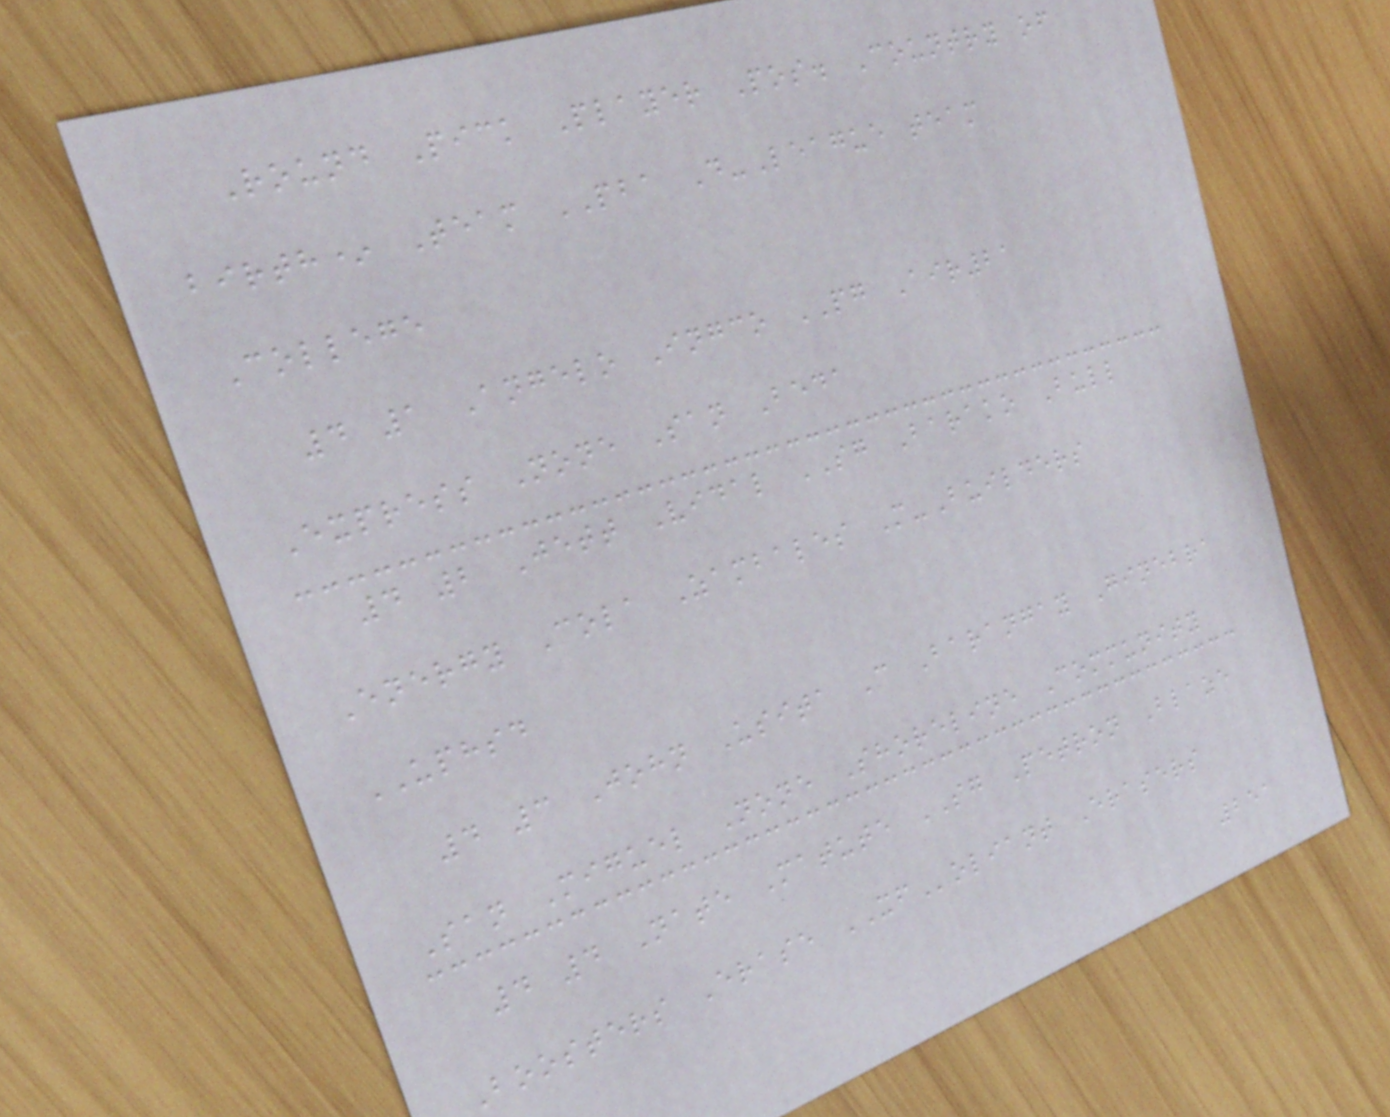Round Pick Player Pos. Country of
birth* Team PBA D-League team
College
4 1 Angelo Ingco PG Air21
Express None San Beda
4 2 Jett Vidal SG Barako Bull
Energy Cola Zambales M-Builders
UPHSD
4 3 John Usita C Barangay Ginebra
San Miguel None Shoreline Community
4 4 Nate Matute SG Petron Blaze
Boosters Erase XFoliant Erasers
251
